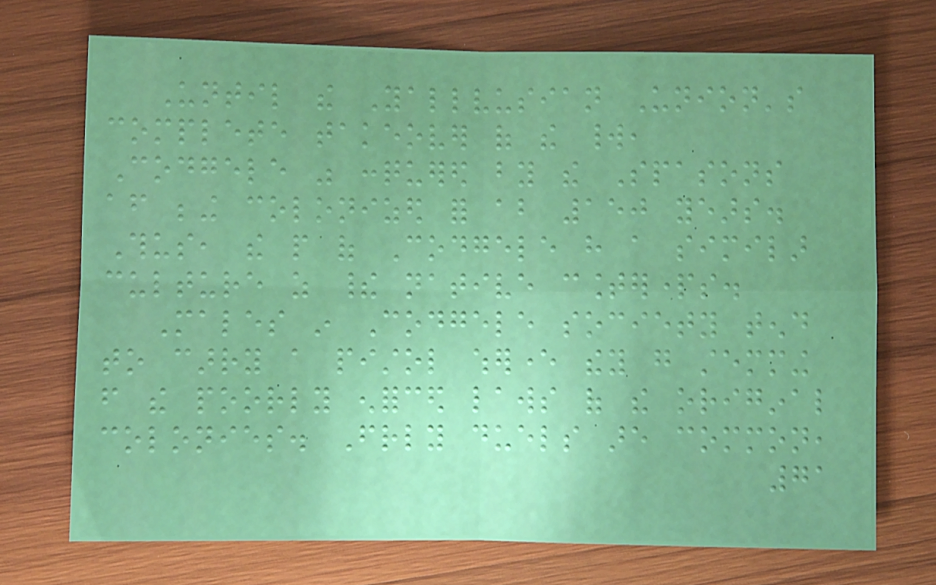Until the Yallvusian Union's
complete takeover of the world,
Codgele was conquered by the Spasons
after being colonized for about 150 years.
Thus, the people of Codgele have a similar
culture as their native counterparts.
Males in Codgele society tend
to carry a pistol wherever they go stemming
from the poorly enforced laws of the original
colonies. Friendly duels are common,
71
